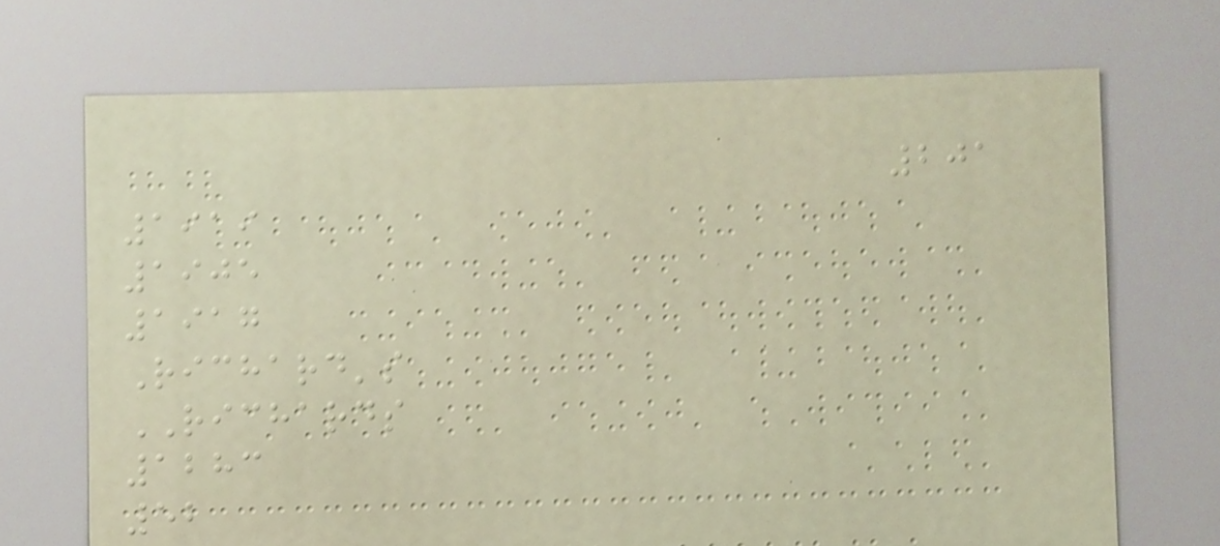201
1919
1905
1917
Richard's
RICHARDS
1283
52
